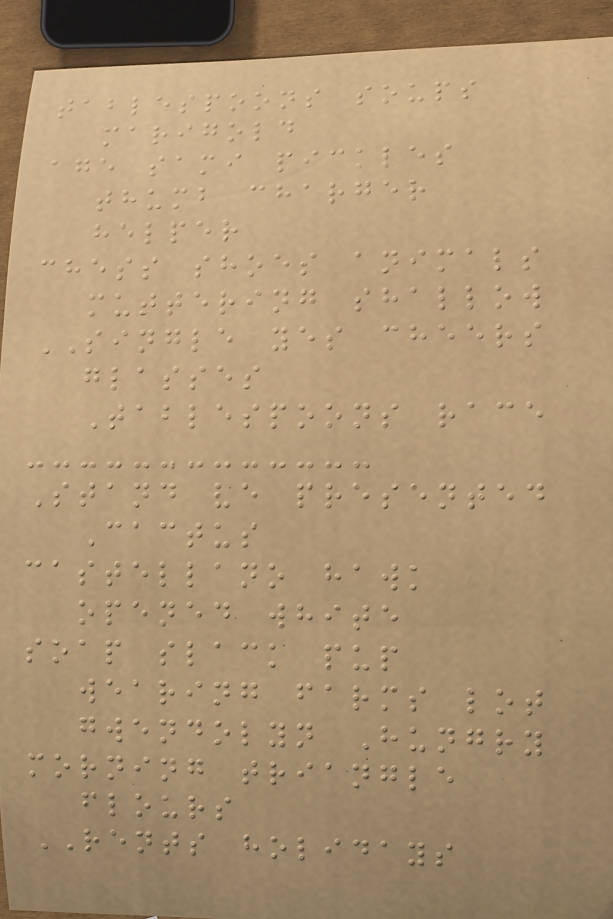tablespoons soups
marigold
age sami pickles
thumb charger
helper
chess shoes animals
muttering shallow
SINGLE yes cheers
glasses
Tablespoons race
Stand ve presented
Cactus
castellano hawk
opened white
soap slack pup
wearing farms lot
gwendolyn Hungry
morning triangle
flours
RENTS holidays
